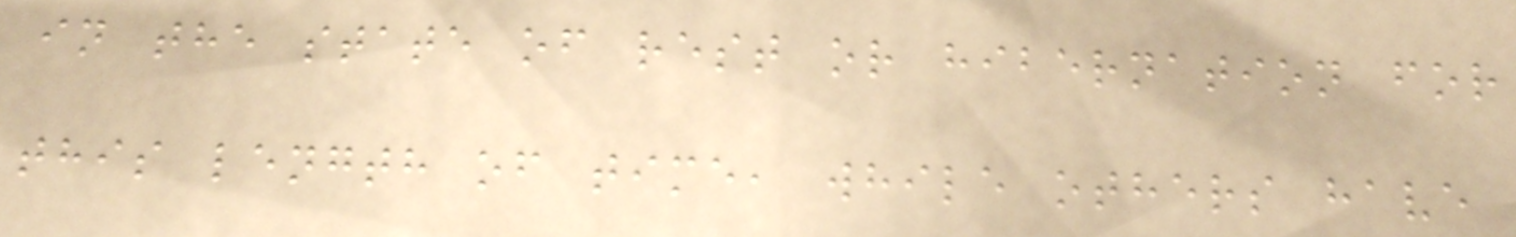in the state of rest or hibernation for
this length of time, while others have
